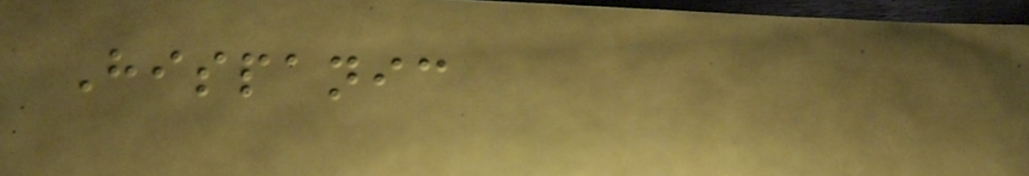Hispanic
